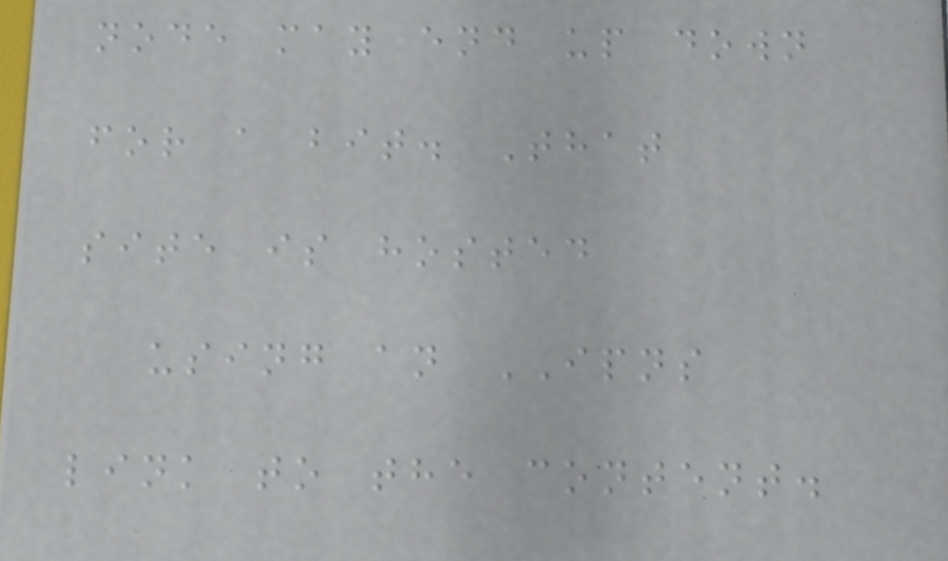node may end up down
for a bit. That
site is hosted
using an IPNS
link to the content.
